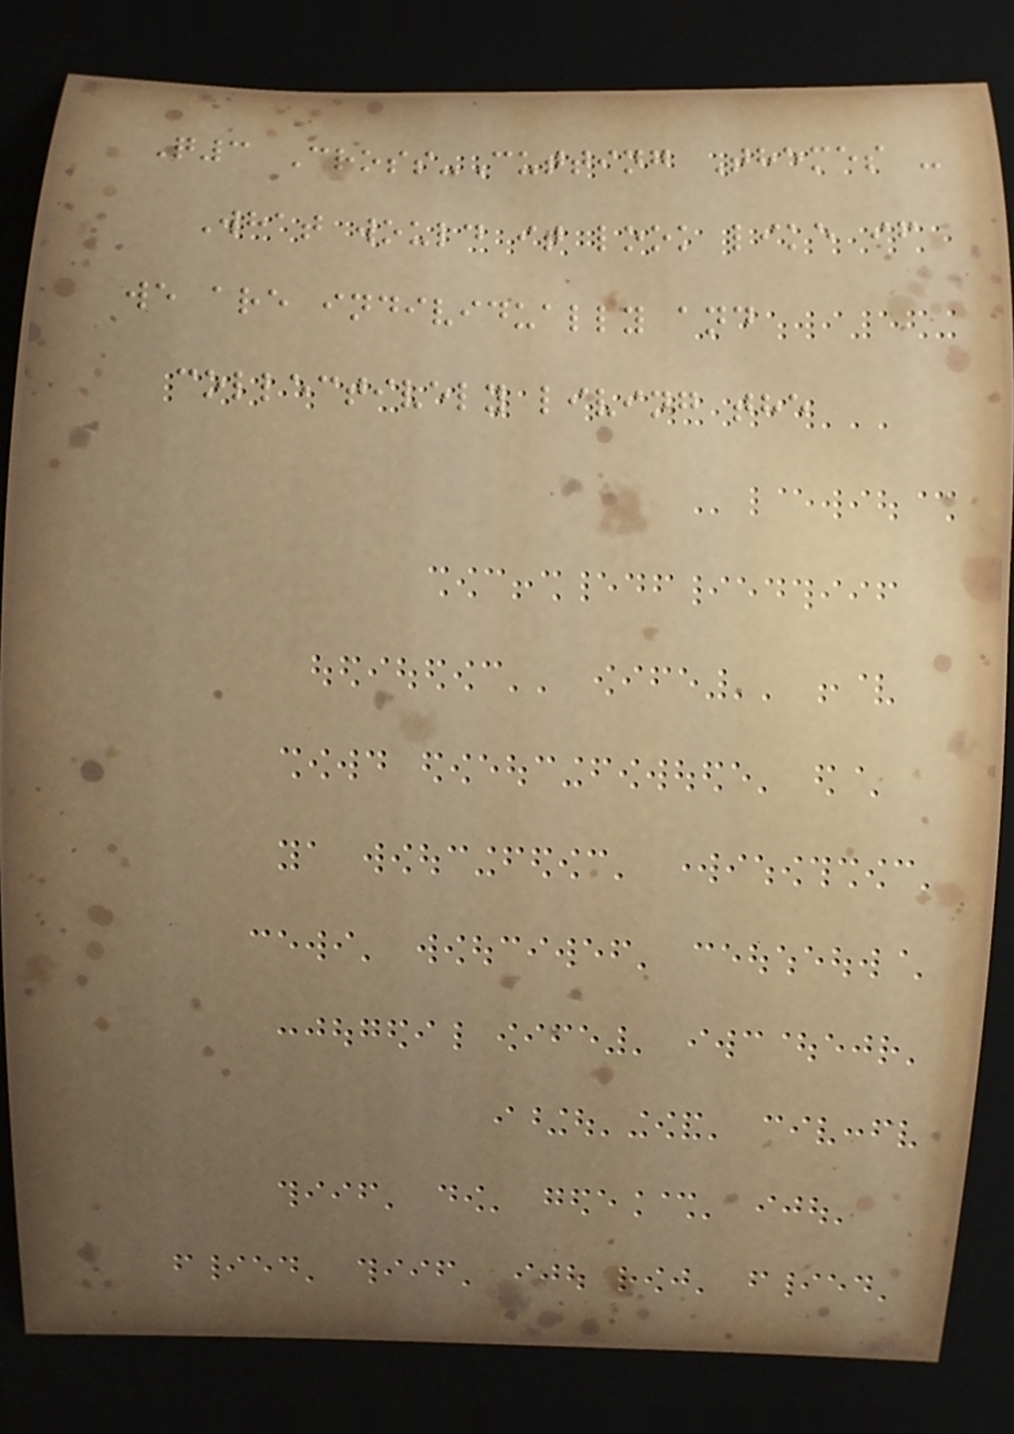Q3 Cross-Cutting Themes -
What would it look like if
we are individually and
collectively living the
